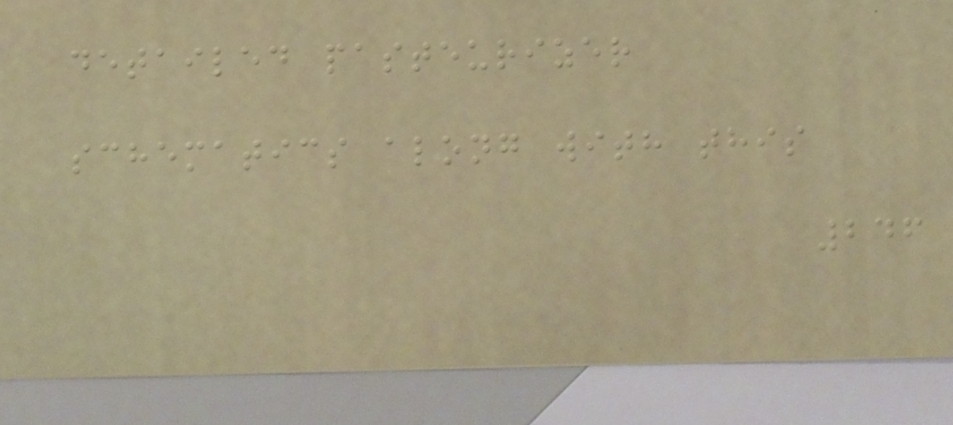detailed pasteurizer
schematics along with this
246
